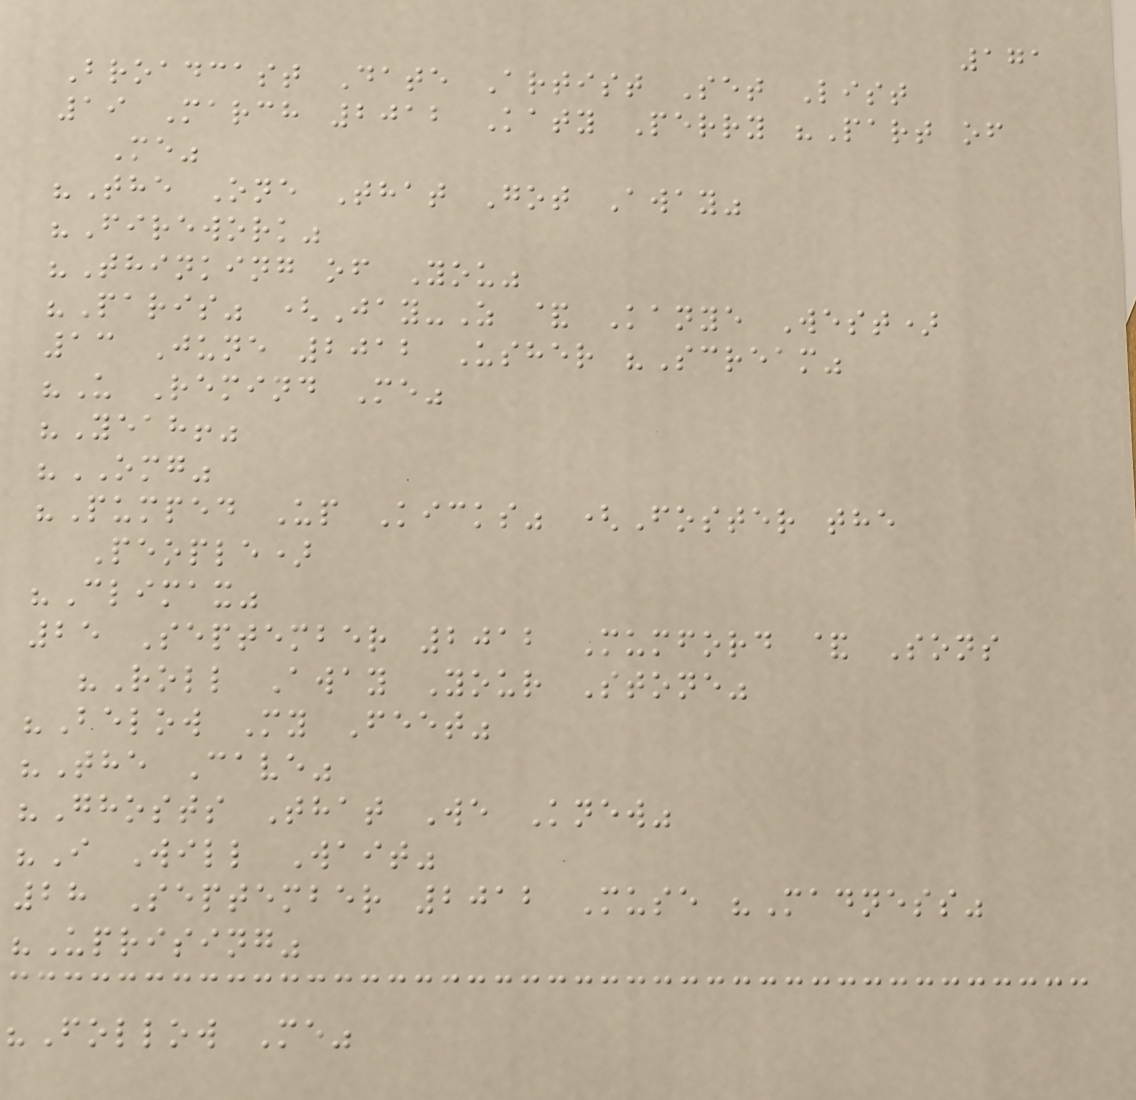171
Broadcast Date Artist Set List
19 March 2012 Katy Perry "Part of
Me"
"The One That Got Away"
"Firework"
"Thinking of You"
"Paris" (Jay-Z & Kanye West)
13 June 2012 Usher "Scream"
"U Remind Me"
"Yeah!"
"OMG"
"Pumped Up Kicks" (Foster the
People)
"Climax"
25 September 2012 Mumford & Sons
"Roll Away Your Stone"
"Below My Feet"
"The Cave"
"Ghosts That We Knew"
"I Will Wait"
28 September 2012 Muse "Madness"
"Uprising"
"Follow Me"
